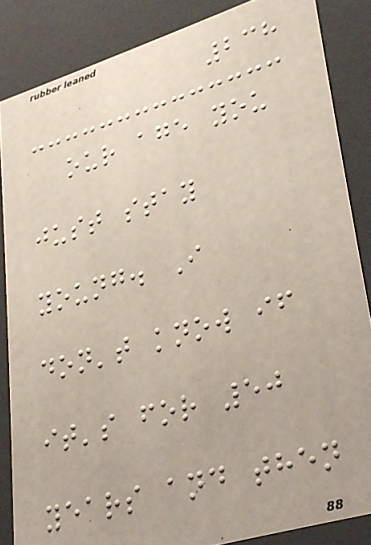238
our age you
just stay
young. I
don't know if
it's for 50
years and then
